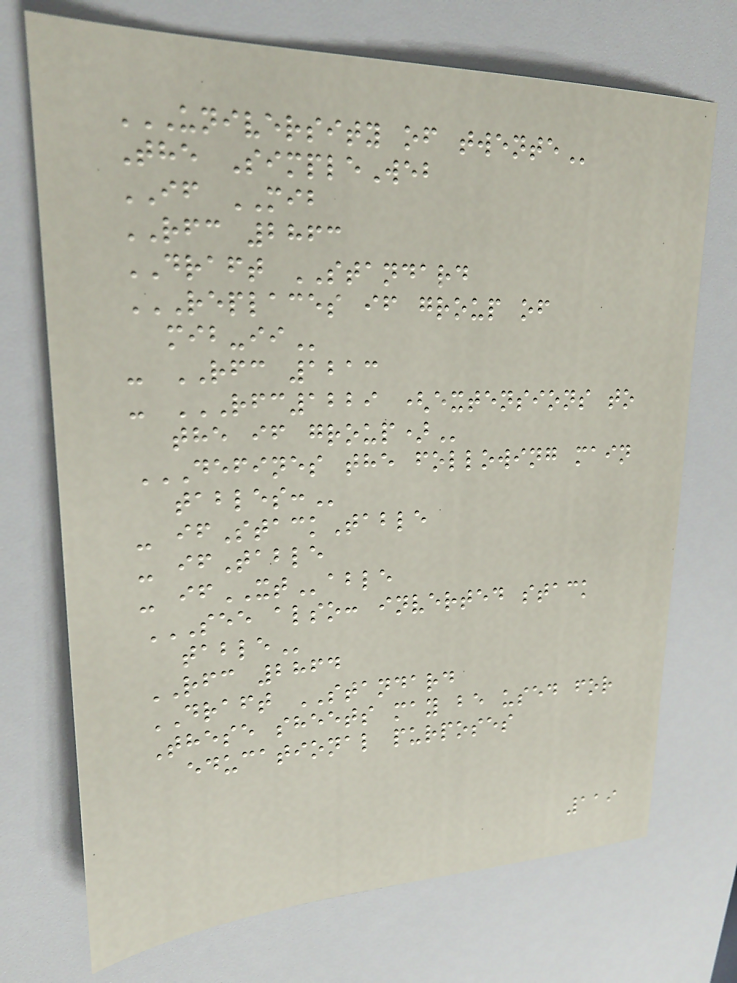UNIVERSITY OF TWENTE
The SimpleWeb
IF MIB
RFC 2863
DRAFT STANDARD
REPLACES IF GROUP OF
MIB-II
- RFC 1213
- RFC1229 (EXTENSIONS TO
THE IF GROUP)
DEFINES THE FOLLOWING MAIN
TABLES:
- ifStackTable
- ifTable
- ifXTable
SEE ALSO: INVERTED STACK
TABLE
RFC 2864
DRAFT STANDARD
These sheets may be used for
educational purposes
119
